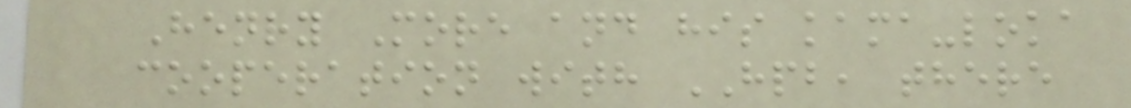Henry More and his kama-loka
cooperation with HPB, there
